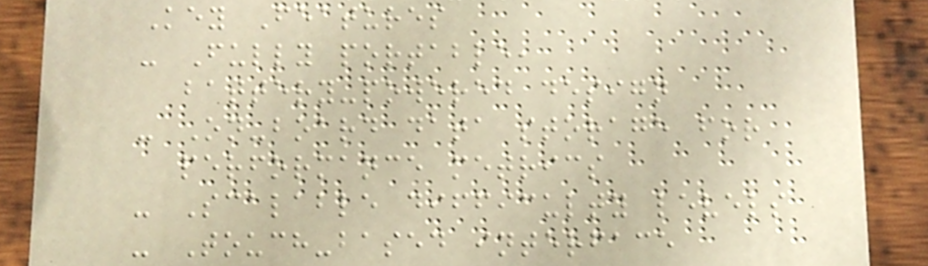Key Features
- Fully portable,
battery-powered design
- On-board data storage for
performance metrics
- Scalable difficulty levels
- Touch-based interface
